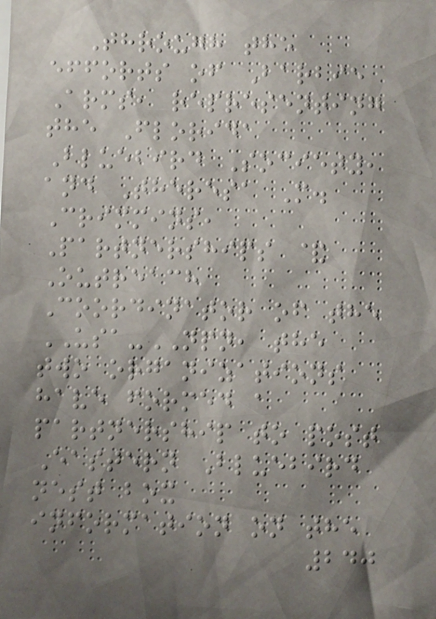Through the
efforts of Barbie
Arms, representing
the Florida
Bluebird Society,
and Theresa M.
Crimmins,
Partnerships &
Outreach
Coordinator of the
USA-NPN, the
two organizations
have formed a
partnership to post
Eastern Bluebird
nest box
information on the
240
